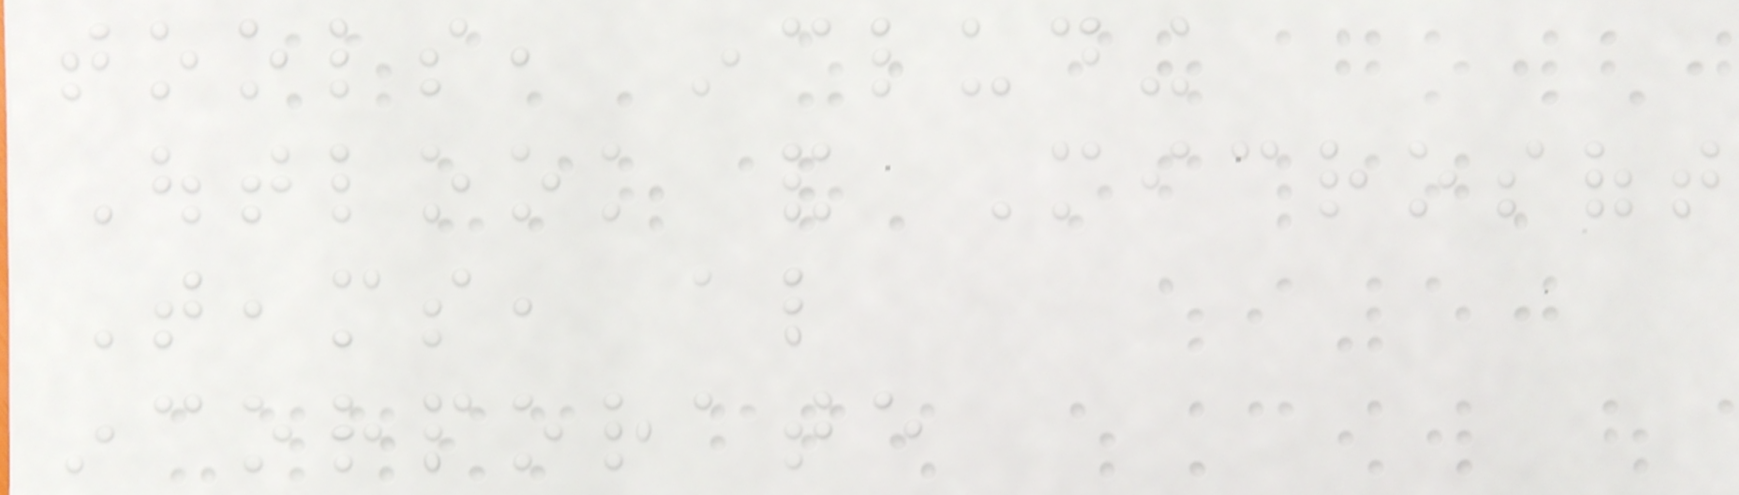tools, including
Outlook and Microsoft
Teams, also
incorporate
